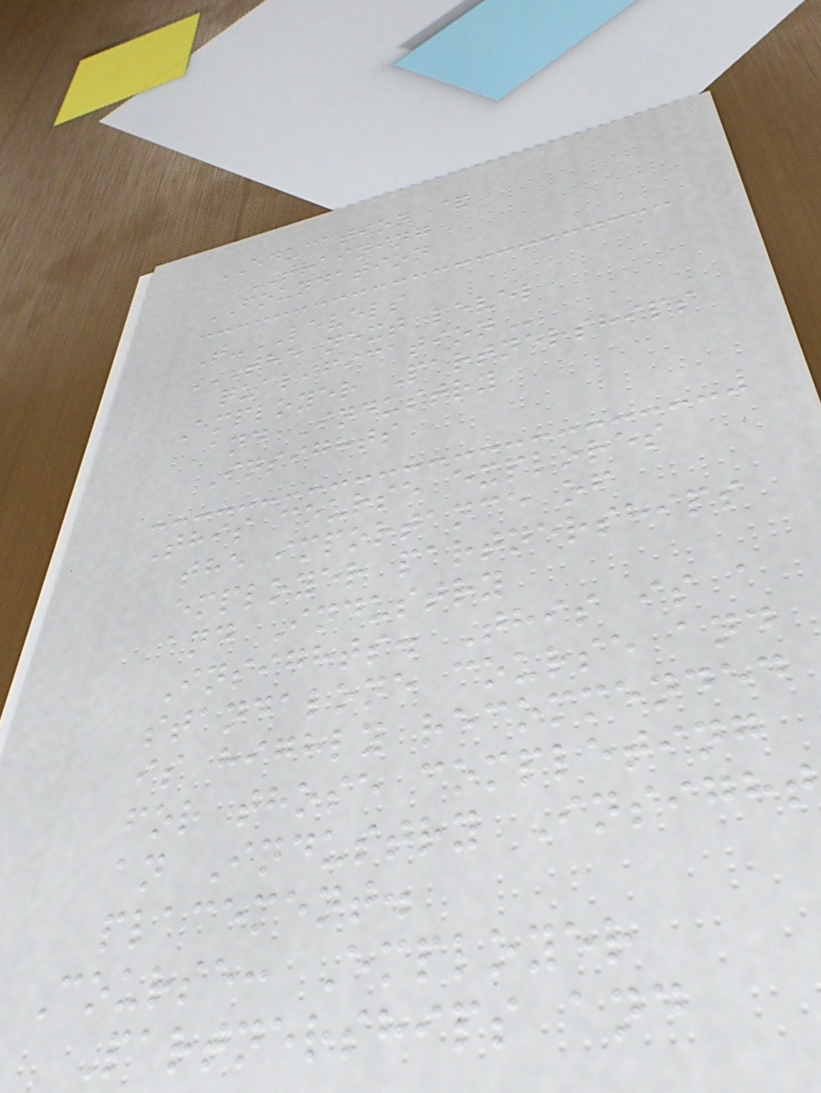EDUCATION &
TRAINING
FOUNDATION
T-LEVELS
THE NEXT LEVEL
QUALIFICATION
Employer Partnerships
and Industry
Insights
This course explores
the importance of
employer partnerships
and Industry
Insights. This is a
standalone course and
is highly recommended
for those completing
an Industry Insight
placement.
Course: Employer
Partnerships and
